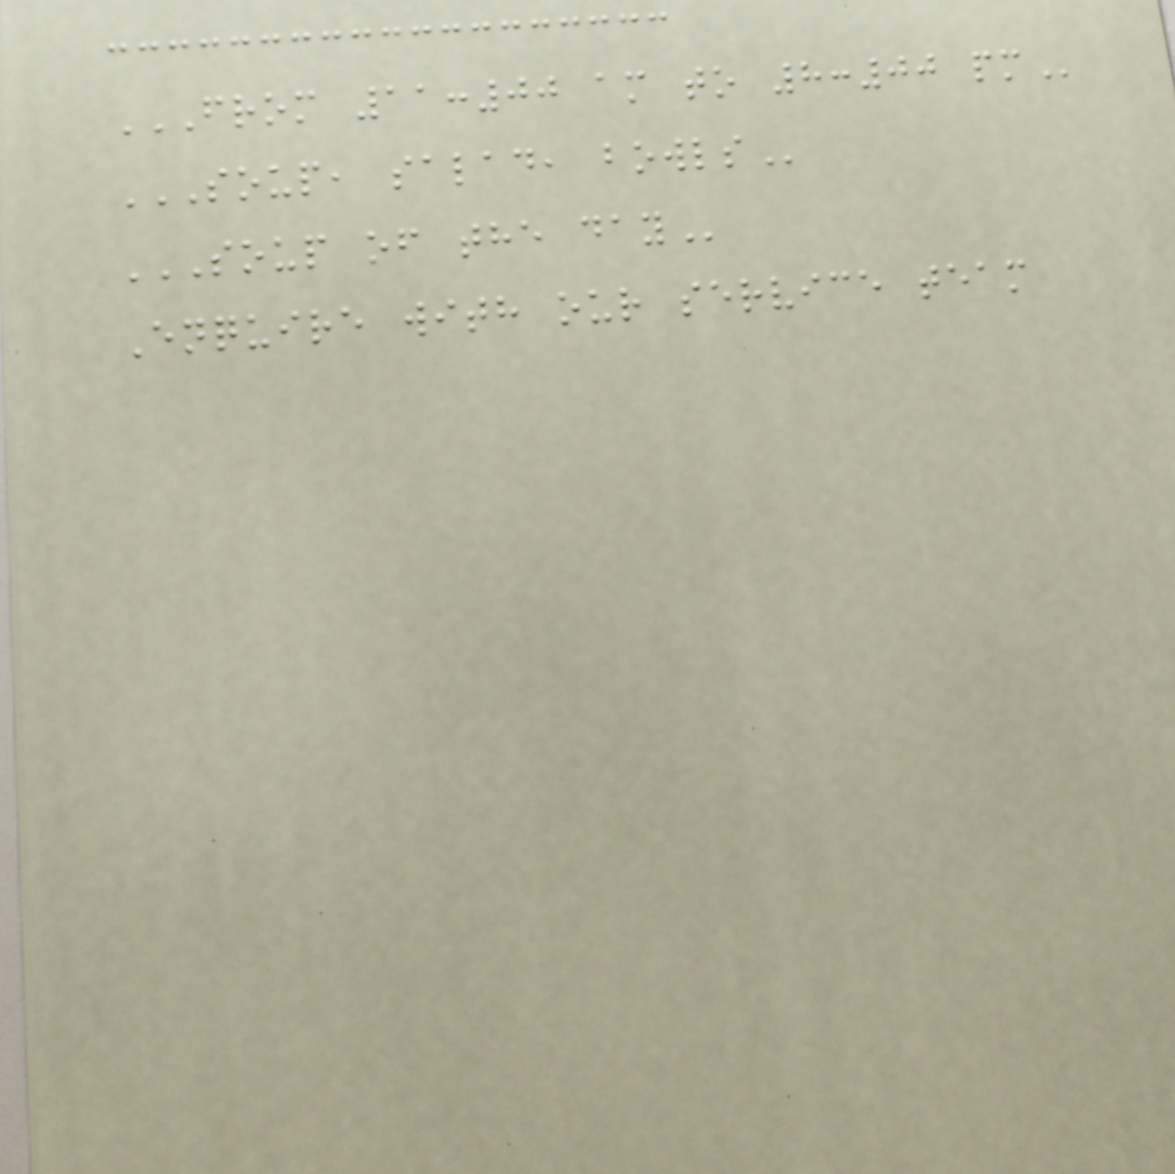FROM 11:00 AM TO 8:00 PM
SOUP, SALAD, BOWLS
SOUP OF THE DAY
Enquire with our service team
